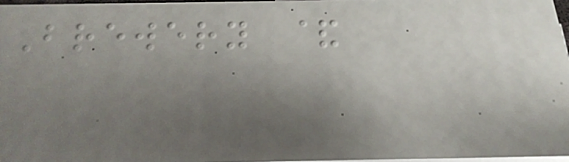Brewery &
